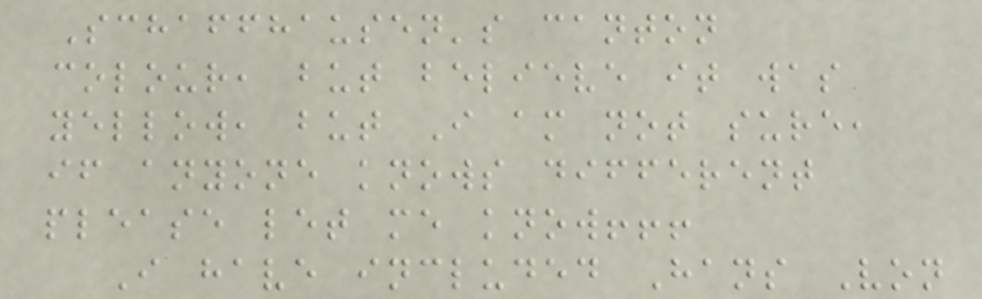Schaffhausen's canton
colour, but believe it was
yellow, but I am not sure,
if anyone knows different
please let me know!!!
I have included Hans Von
